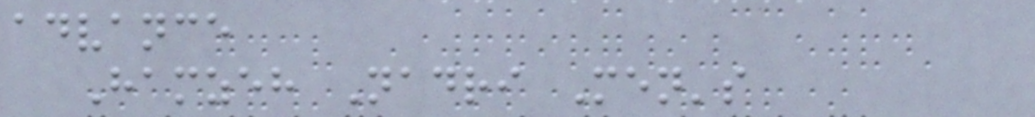advance
Hamzeh Nadri Men's
